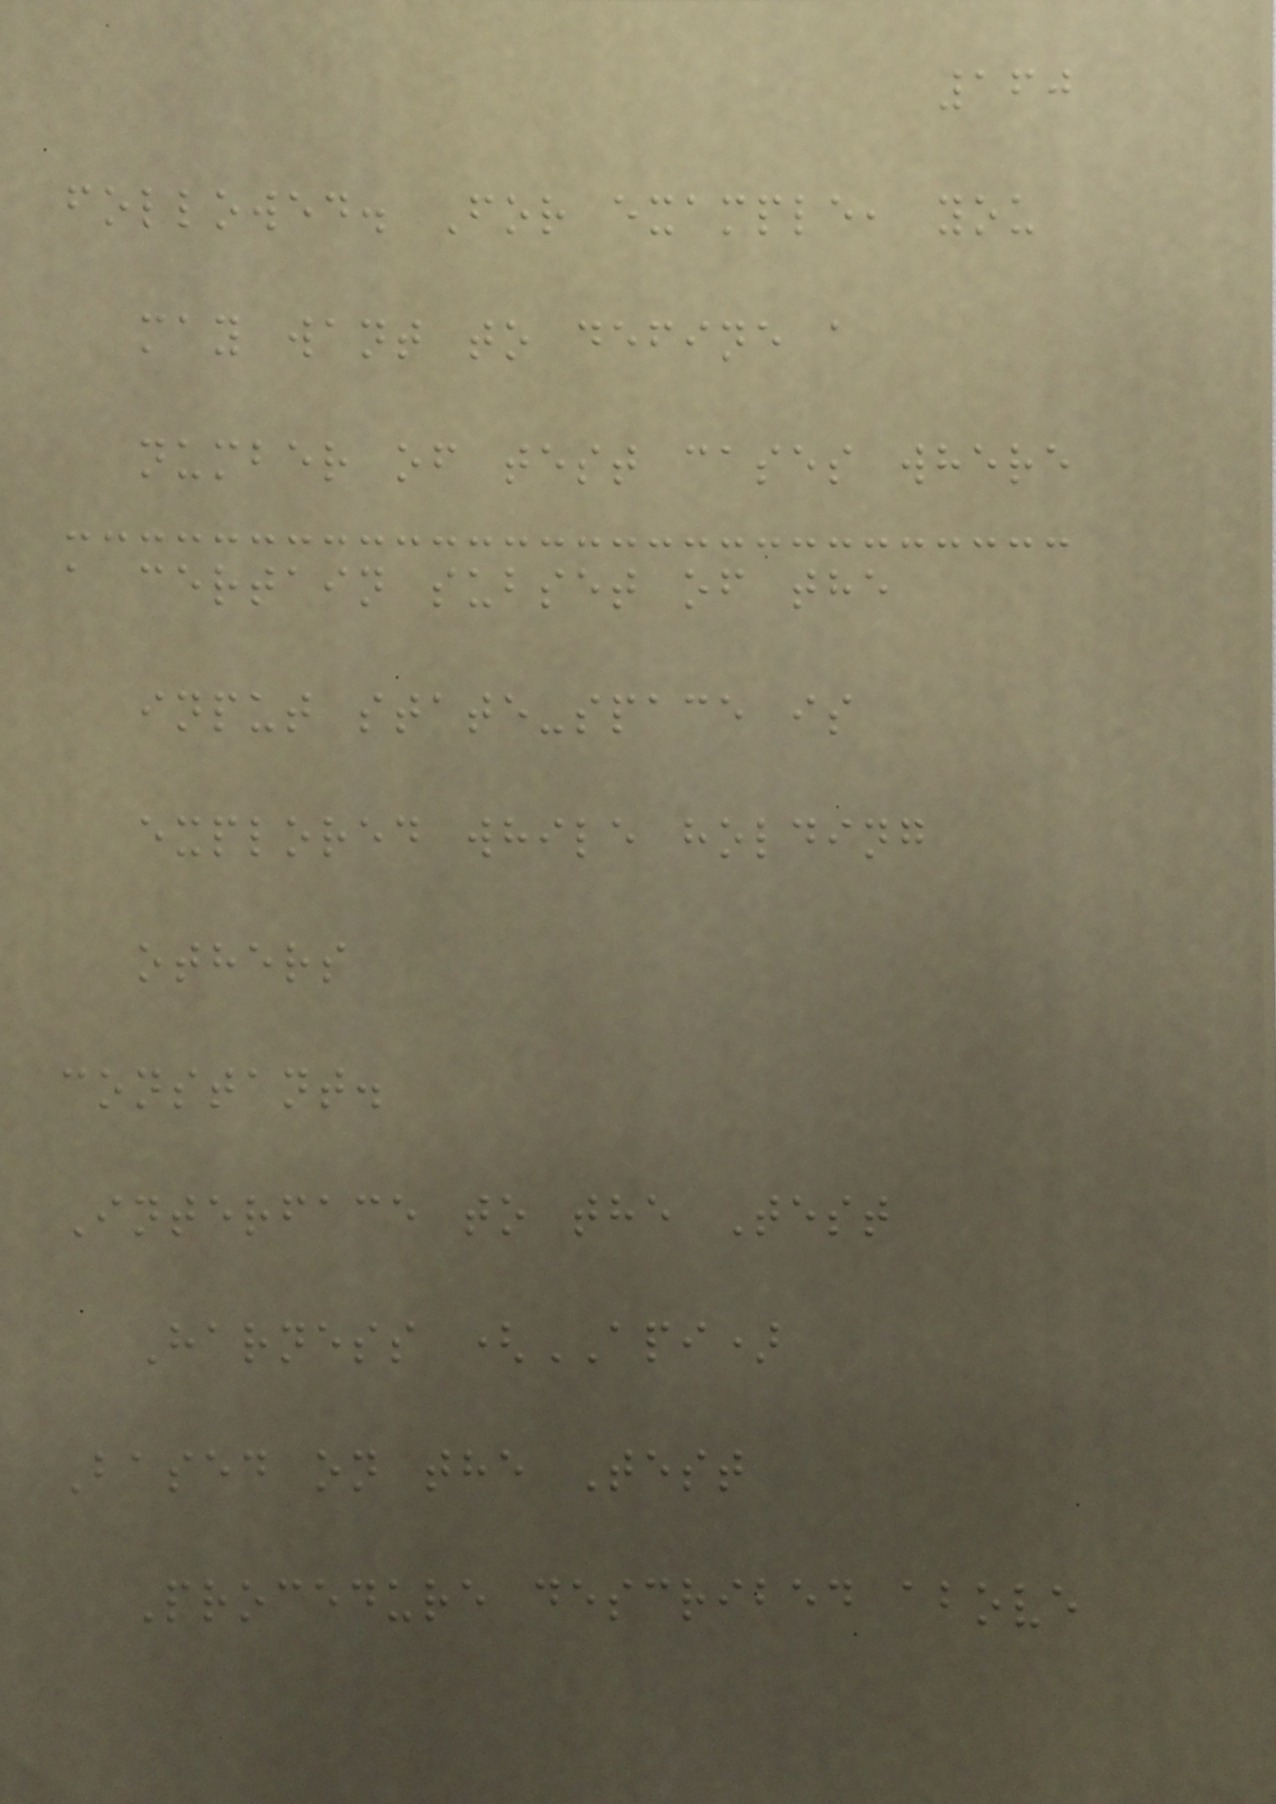160
followed. For example, you
may want to define a
number of test cases where
a certain subset of the
input state-space is
explored while holding
others
constant.
Interface to the Test
Harness (API)
Based on the Test
Procedure described above
